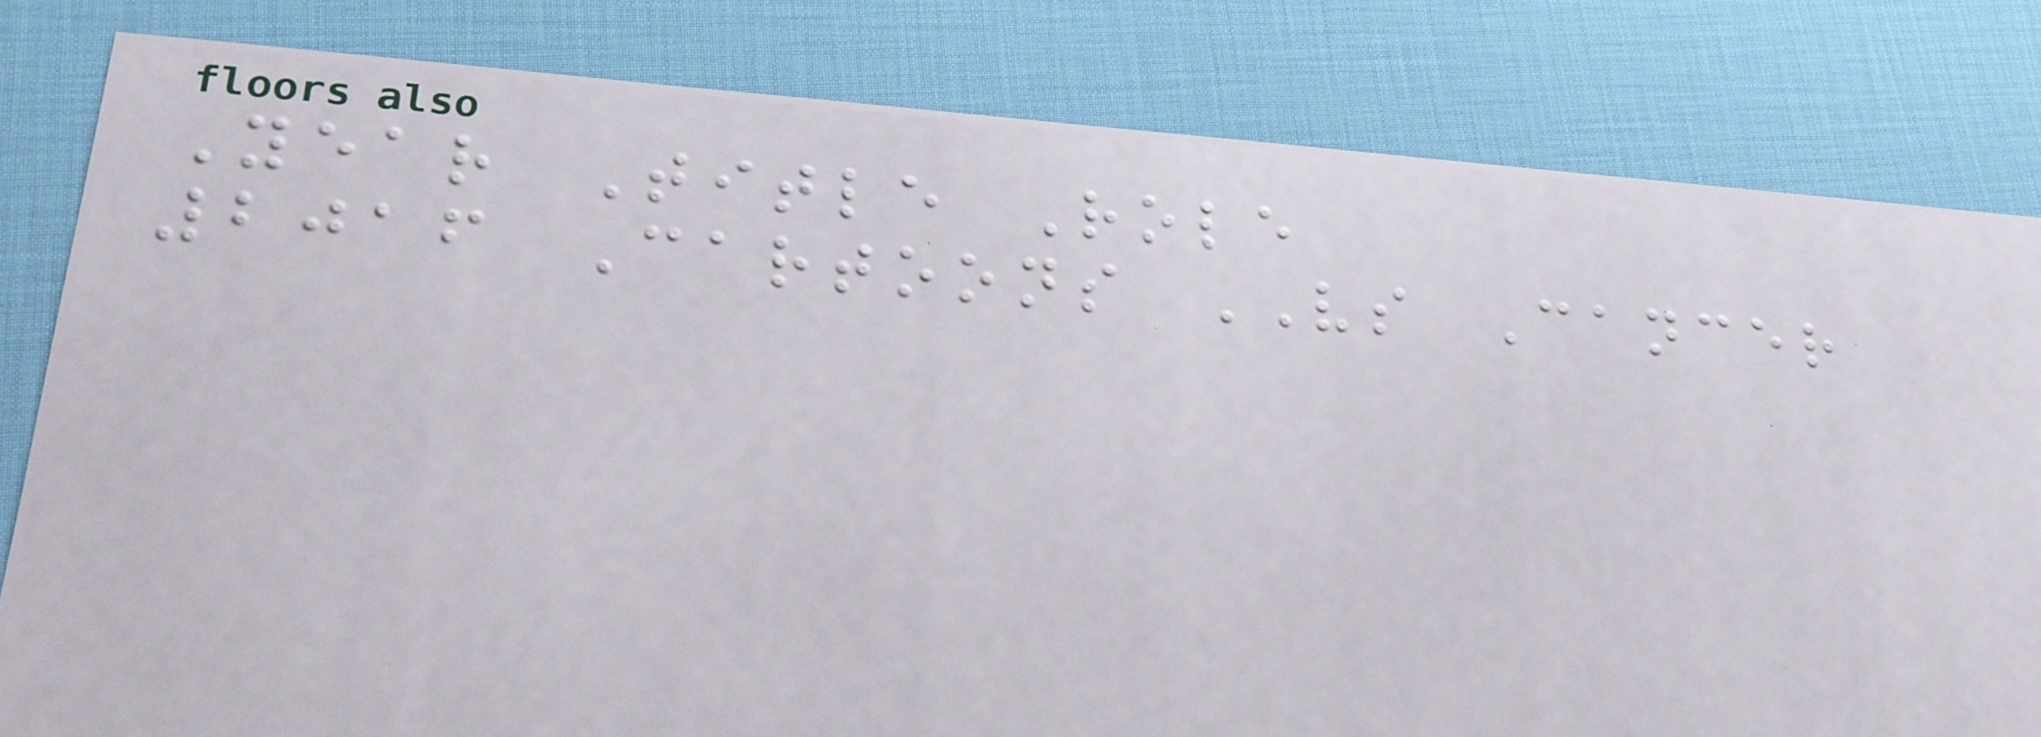Year Title Role
2016 Cartoons VS Cancer
